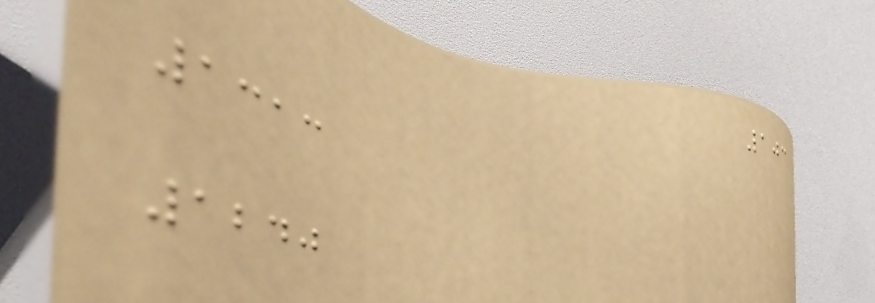103
1313
1240
